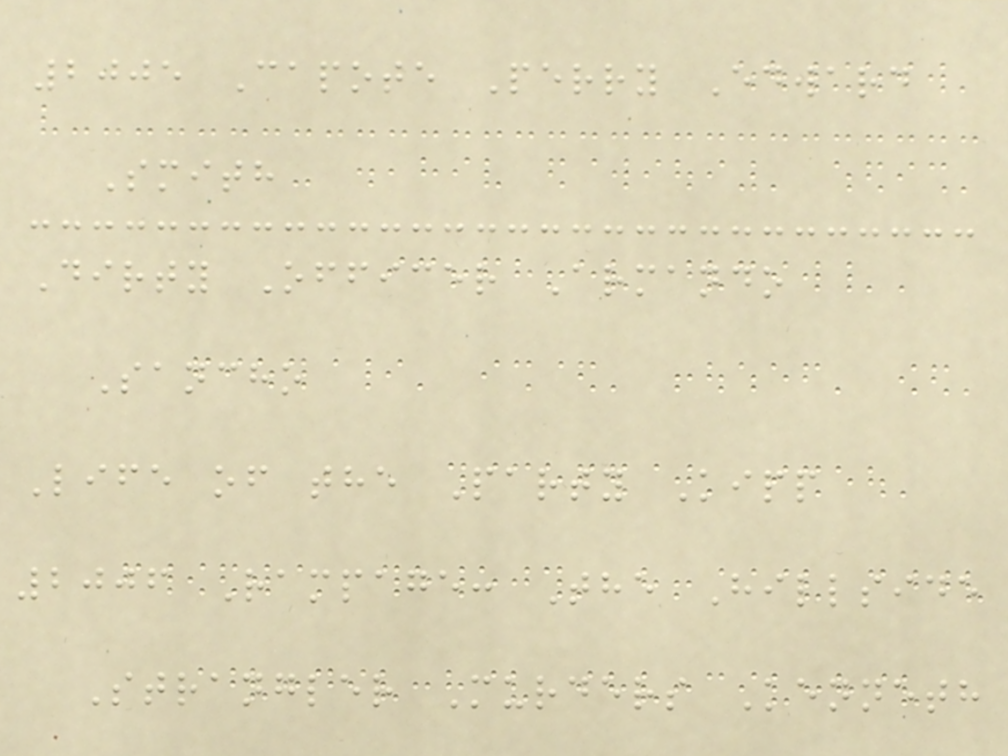2005 Capote Perry Edward
Smith
Dirty Officer Armando
Sancho
Life of the Party Kipp
2006 Rampage: The Hillside
Strangler Murders Kenneth
